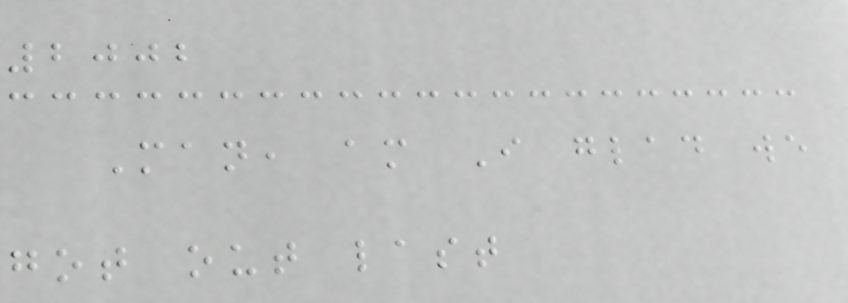2002
Man, am I glad we
got out last
